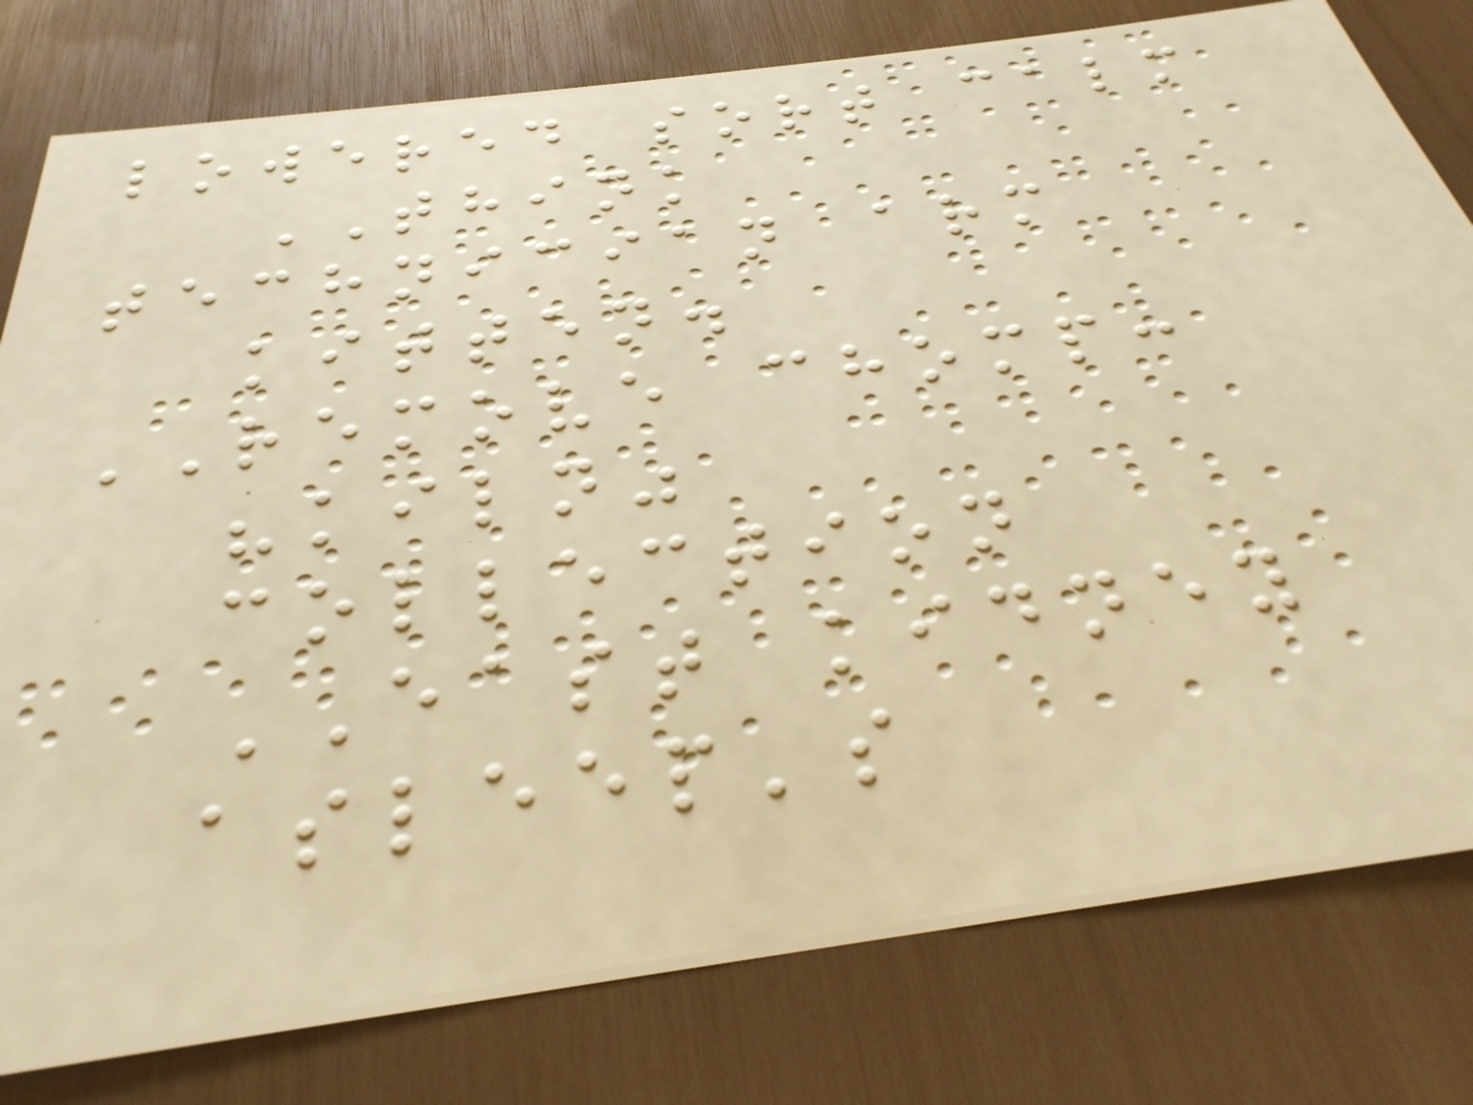lowered sort calm
THINK
technician arm
kitten.
REMOVE chomp:
"kiln"
collection
EAST kidney
asleep's
